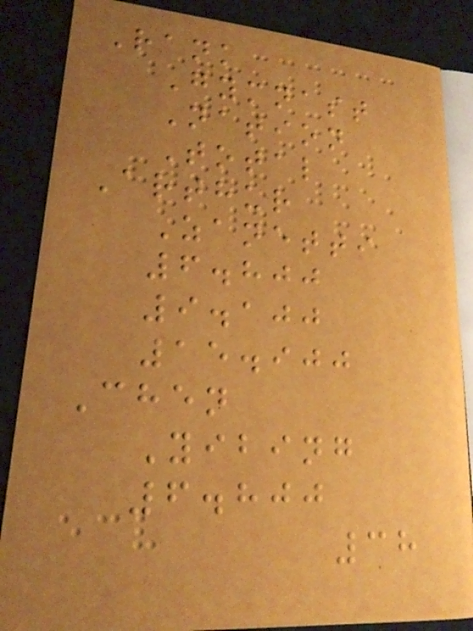Rank
Gymnast
Nation
Total
Arthur
Zanetti
6.800
9.100
15.900
Chen
Yibing
6.800
38
